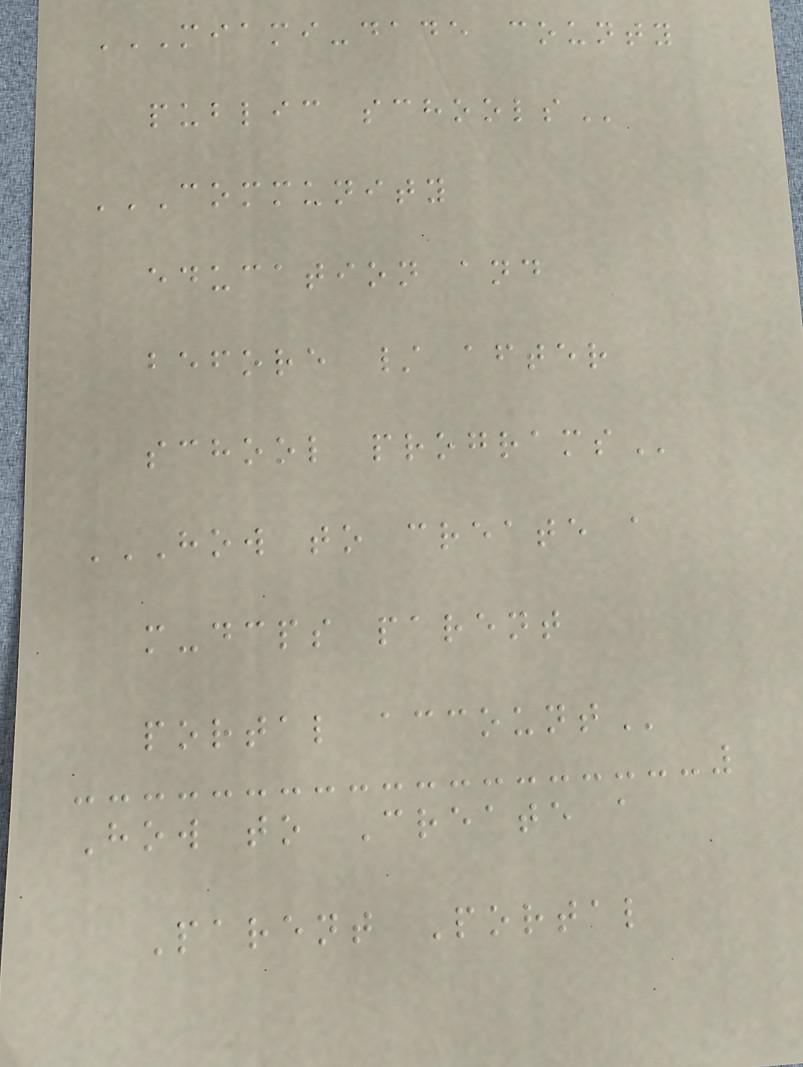MIAMI-DADE COUNTY
PUBLIC SCHOOLS
COMMUNITY
EDUCATION AND
BEFORE / AFTER
SCHOOL PROGRAMS
HOW TO CREATE A
M-DCPS PARENT
PORTAL ACCOUNT
How to Create a
Parent Portal
